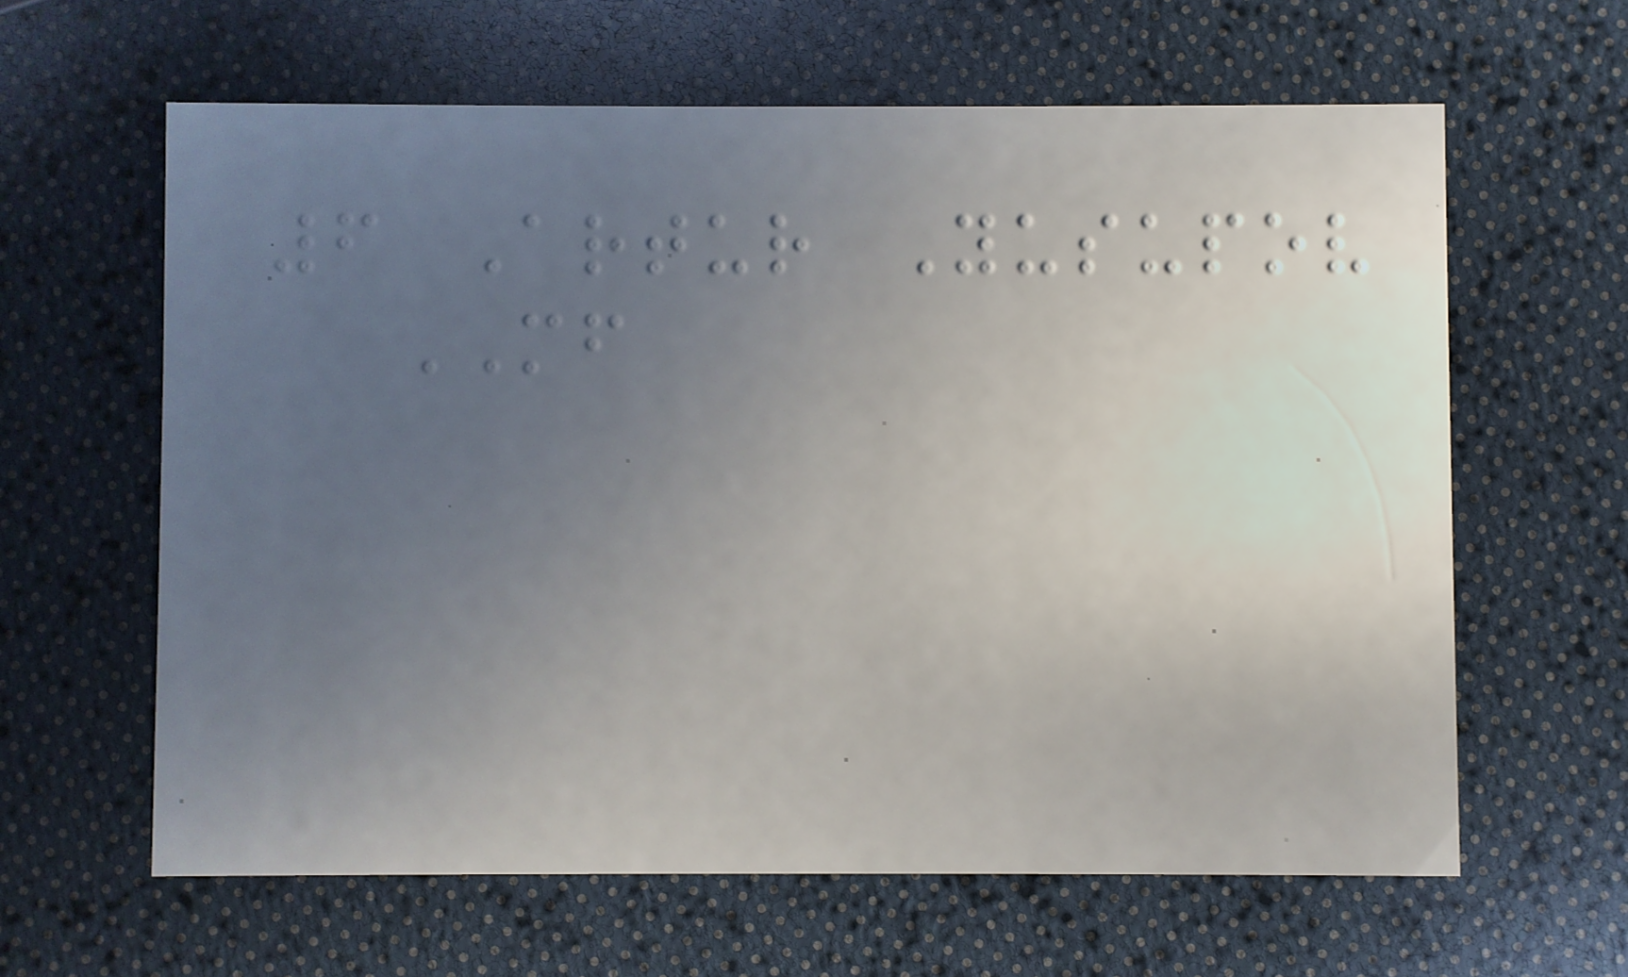6 Artur Yusupov
MF
